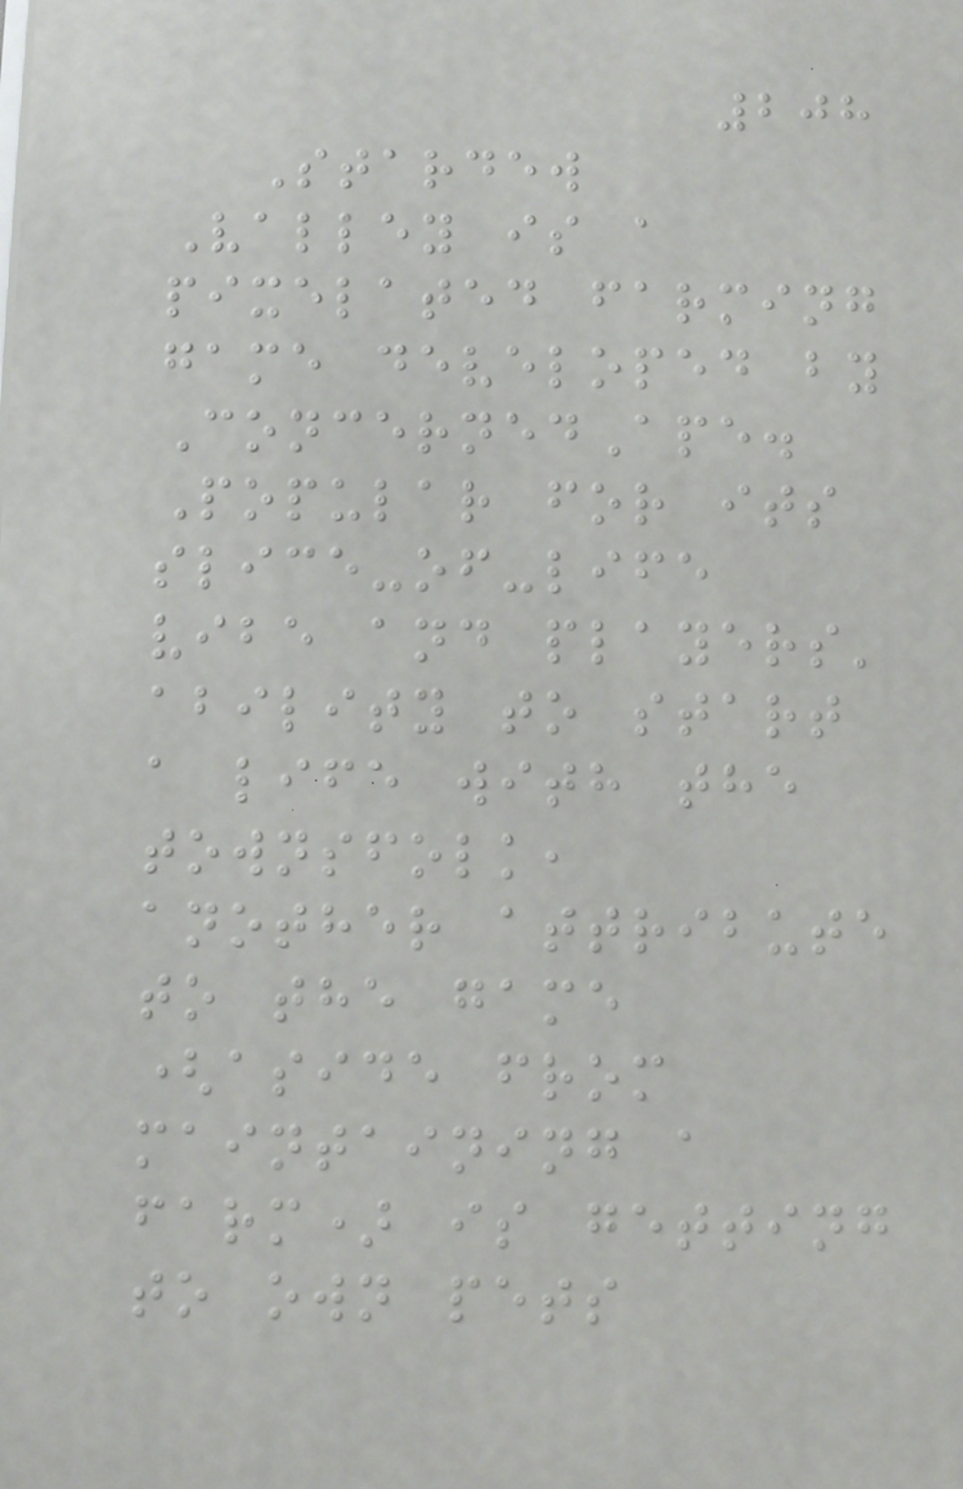208
Stardew
Valley is a
pixelated farming
game developed by
ConcernedApe.
Popular for its
slice-of-life
vibe and players'
ability to start
a life with the
townsfolk,
another attribute
to the game
(aside from
maintaining a
farm) is getting
to own pets
